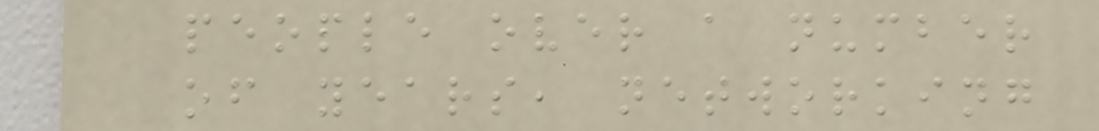people over a number
of years, networking
